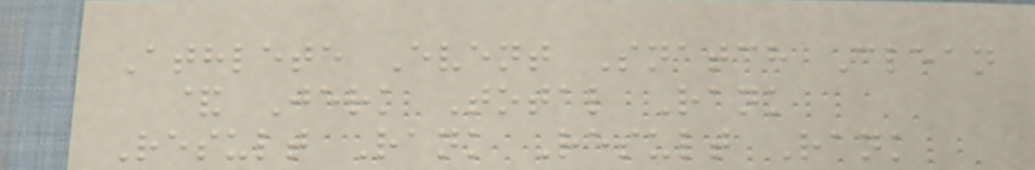Athlete Event Snatch Clean
& Jerk Total Rank
Result Rank Result Rank
